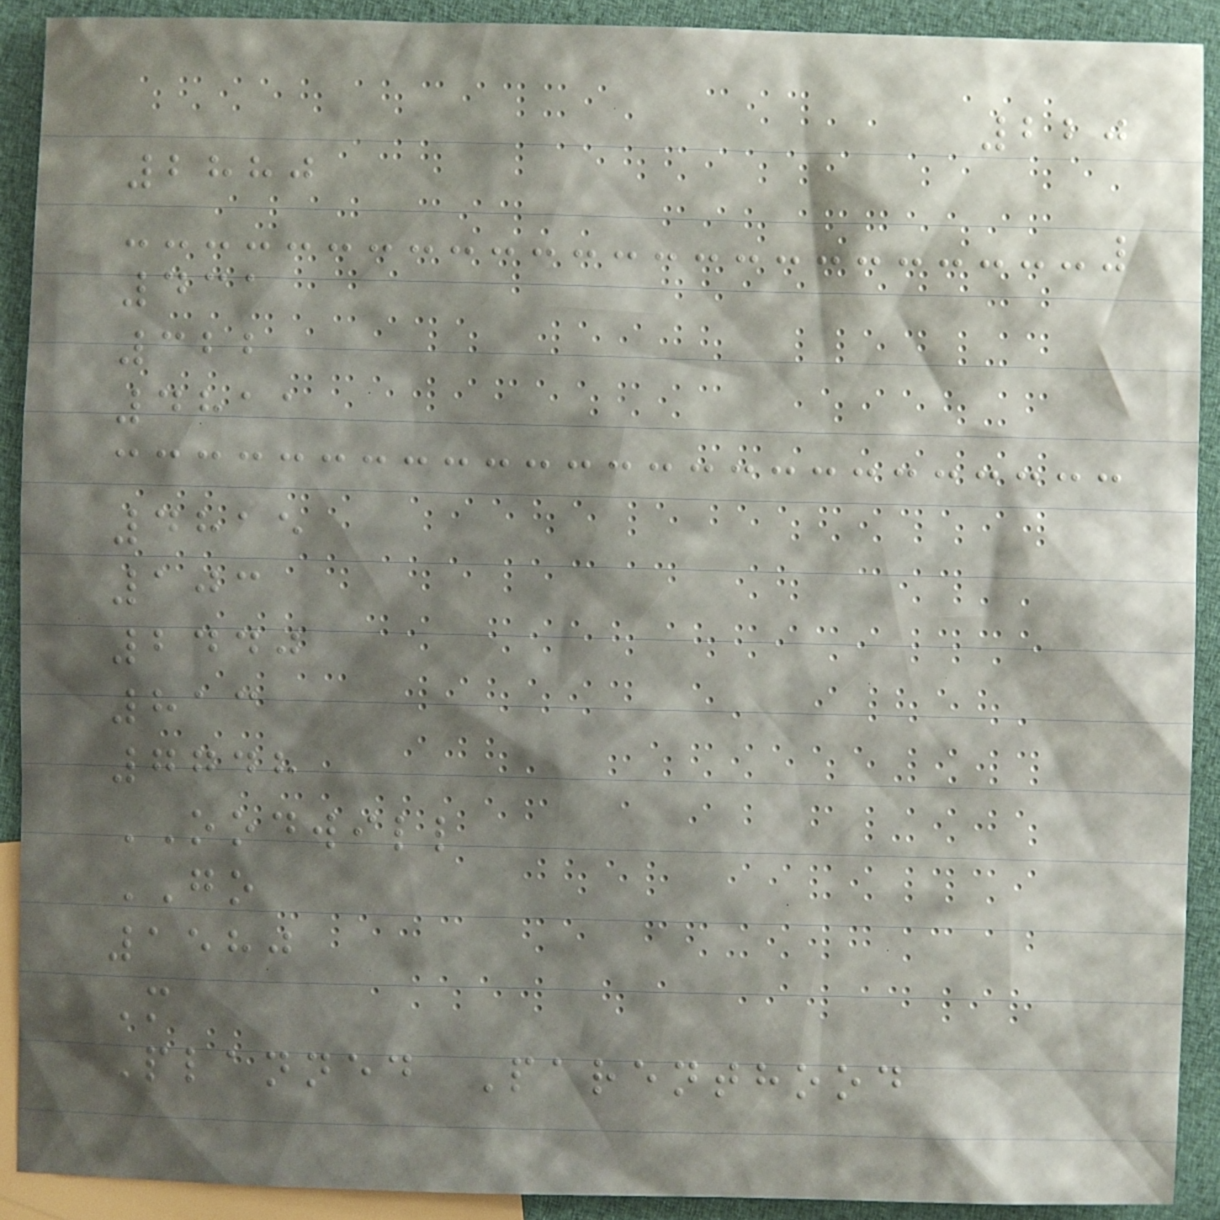220
2880
431
322
4811
4815
103
2440
813
7748
OODWILL
GO
1580
M
Planned Parenthood
